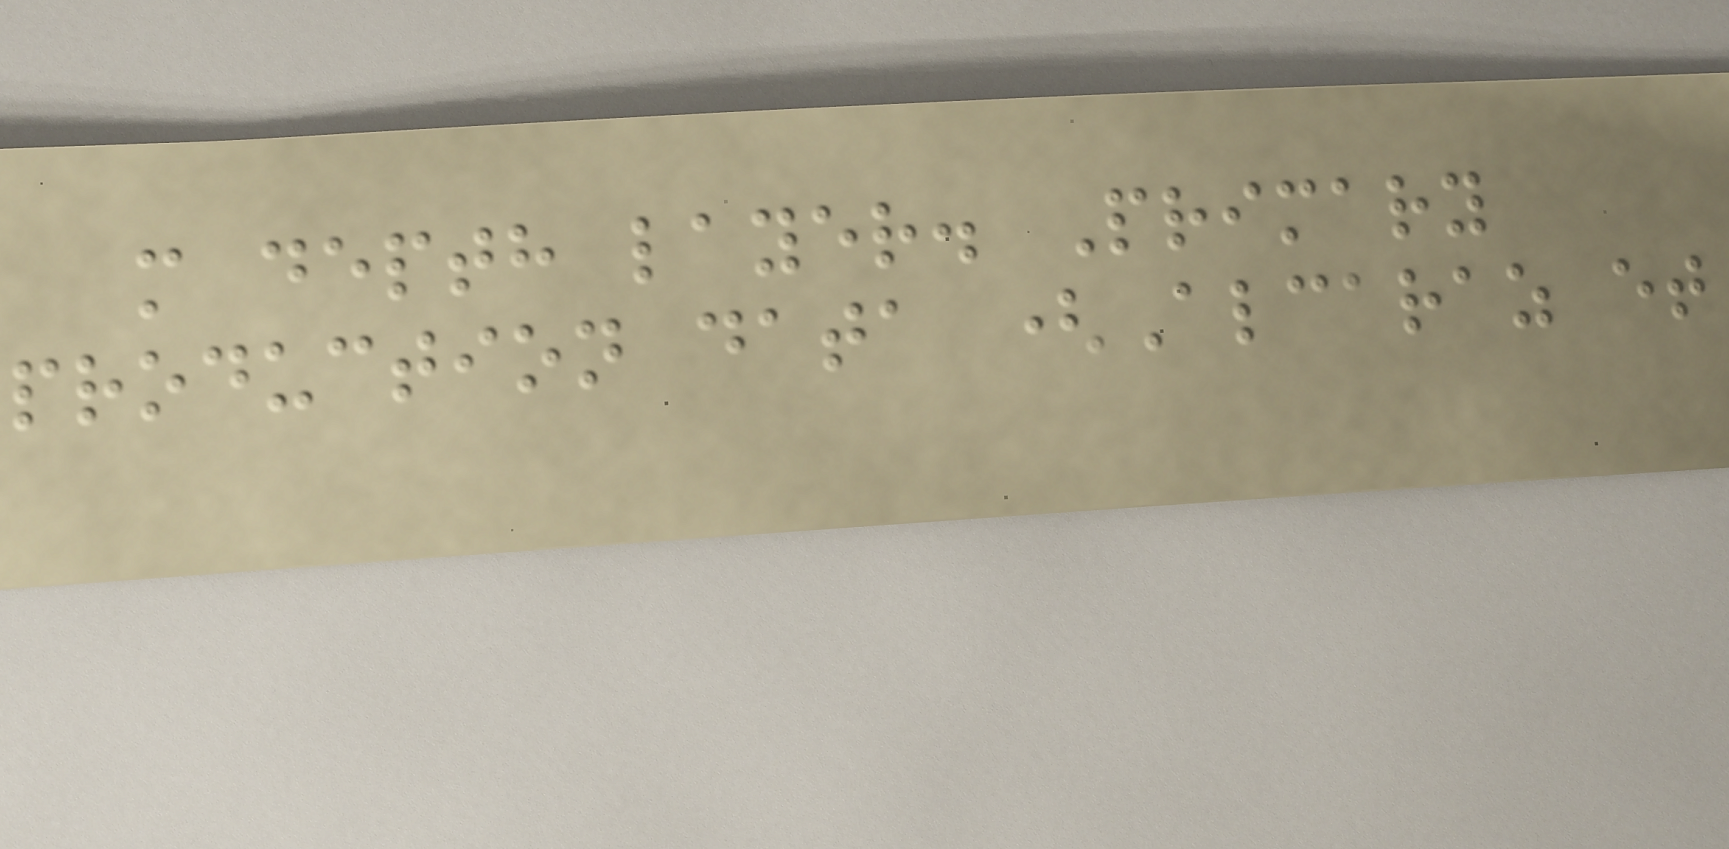m depth layer. Primary
production data (Alcaraz et
